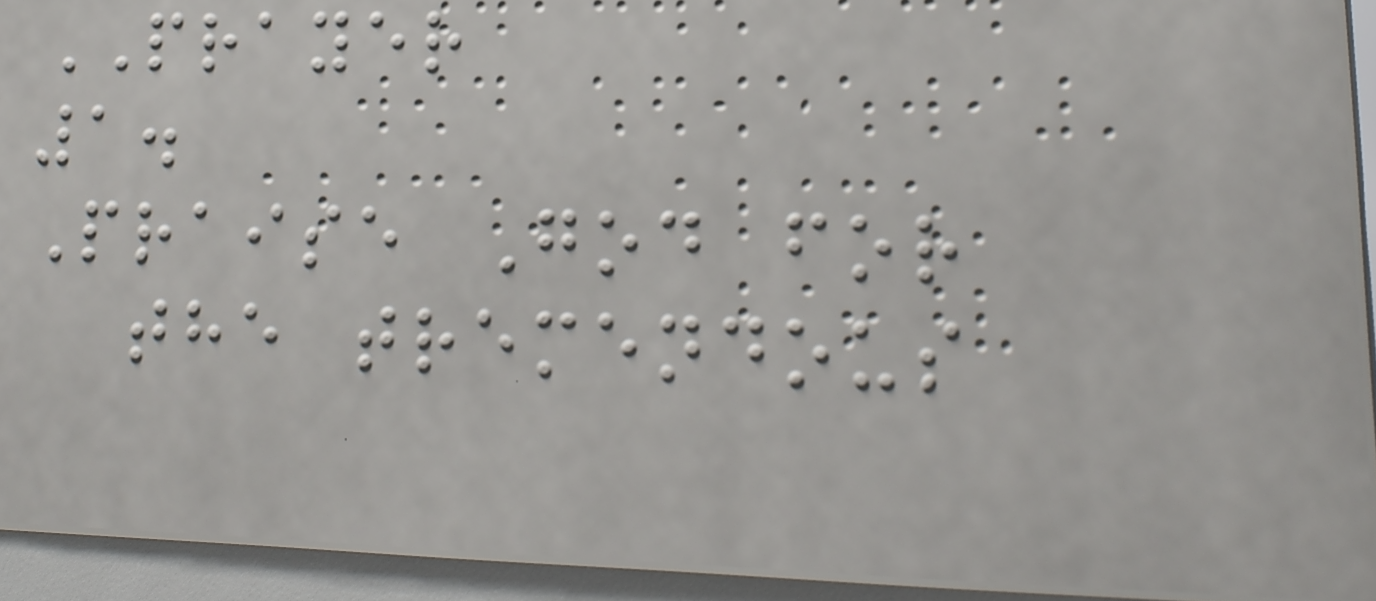PRAYER
1.
Praise God for
the tremendous
